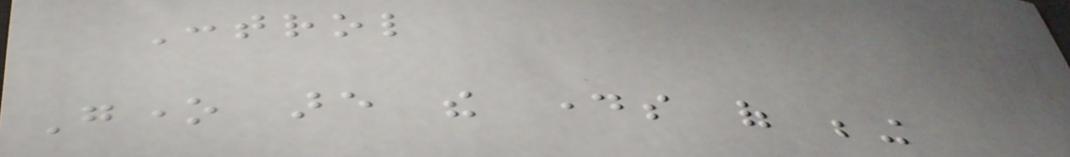Control
Gone are the days of being
